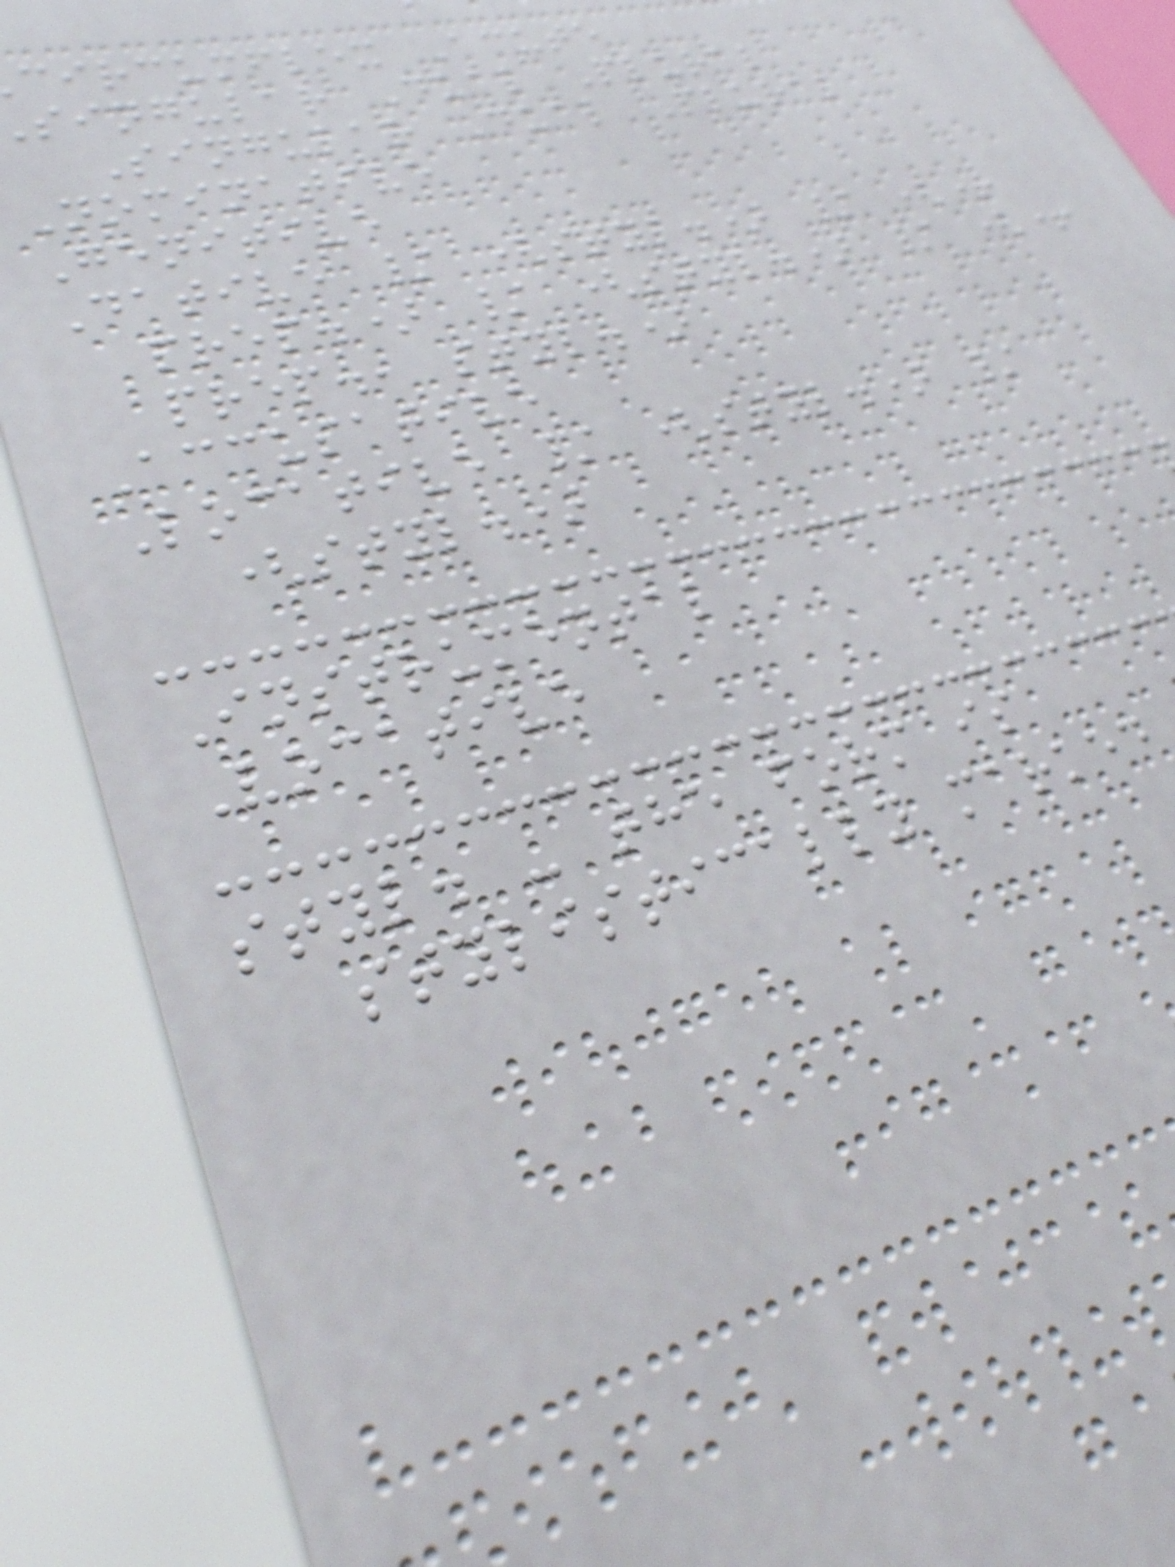circumflex Acute
singular Dual Plural
Singular Dual Plural
Nominative
Genitive
Dative / (styl.) / (+
prep.) / (styl.) / (+
prep., styl.)
Accusative
Locative / (styl.) /
(styl.)
Instrumental
Vocative
styl. - the form is
stylistically marked
